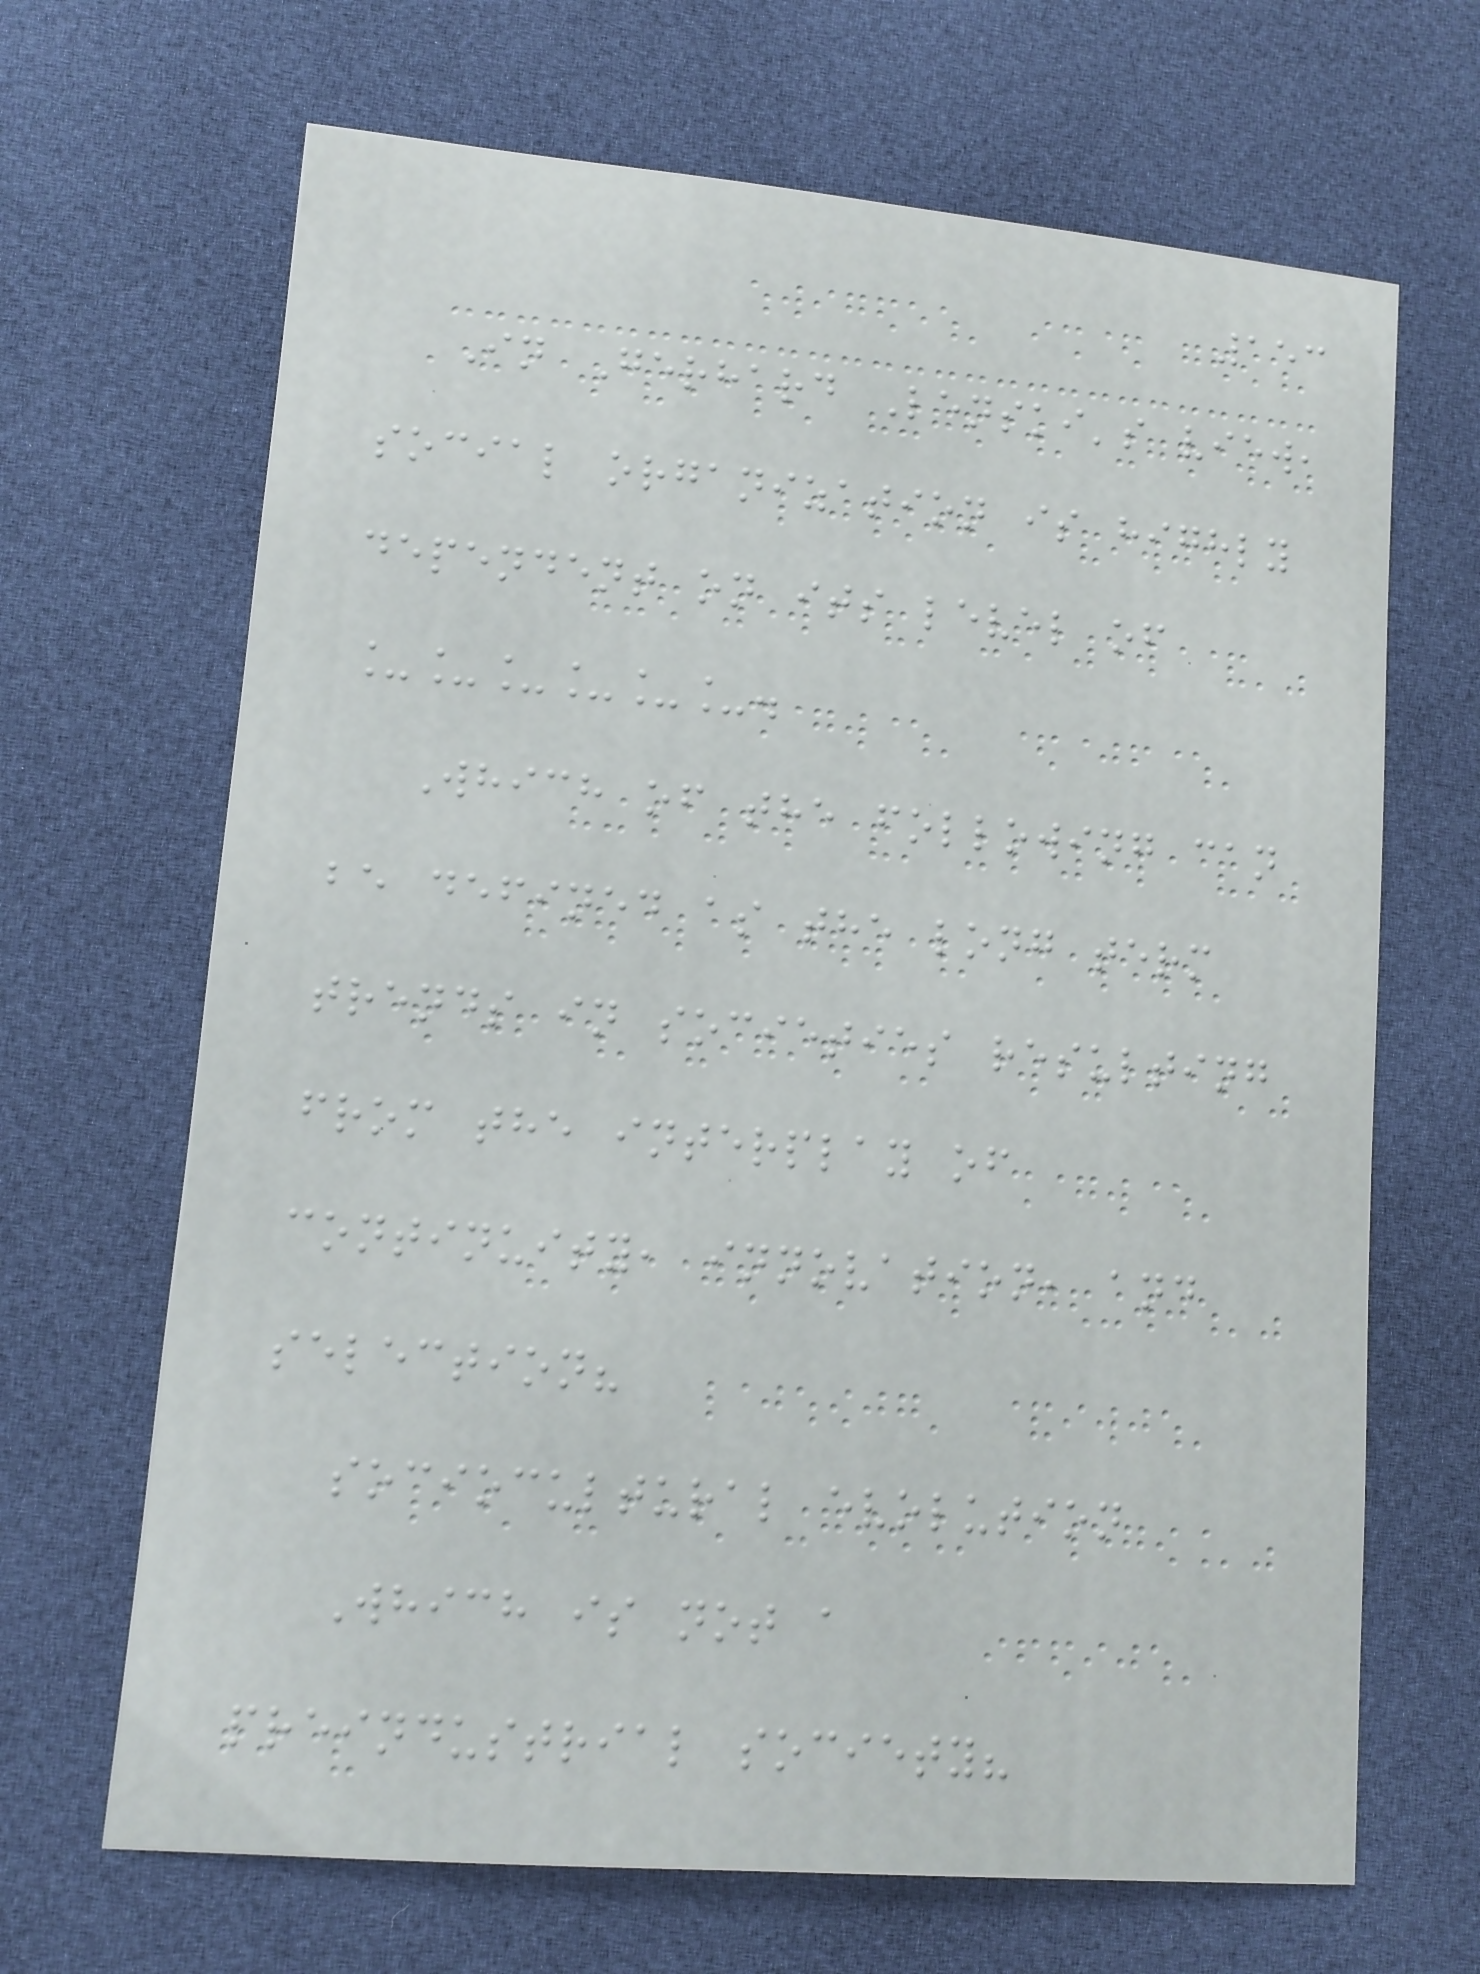153
In Gerhard Lenski's view,
social organization is highly
dependent on its level of
______.
Which of the following can
be defined as the long term
trends in societies resulting
from the interplay of
continuity, innovation, and
selection?
sociocultural evolution
Which is not a
preindustrial society?
